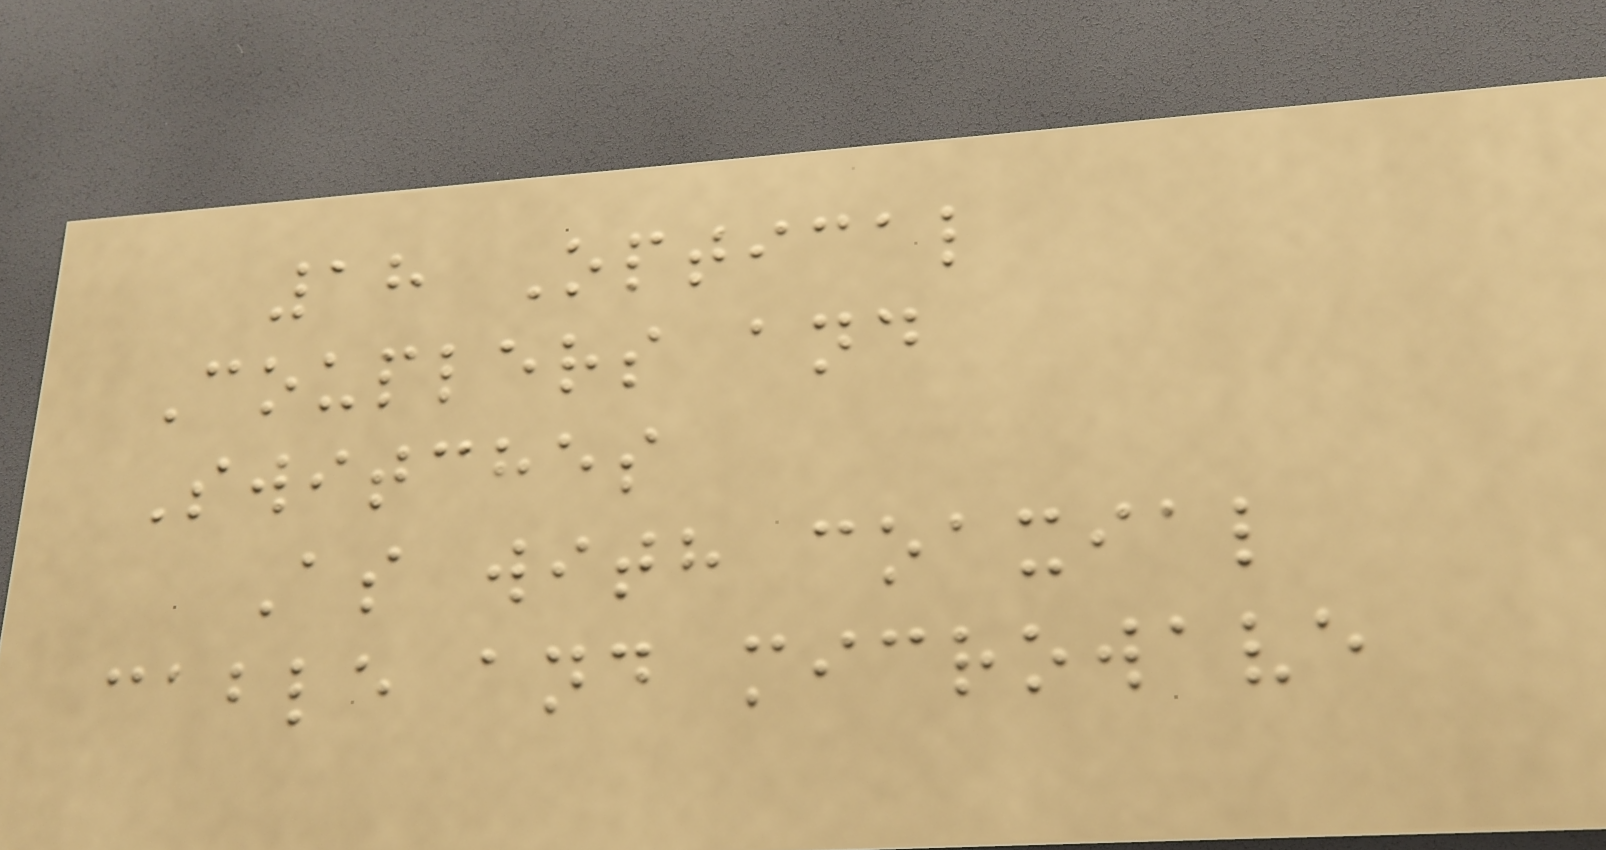18 Optical
Couplers and
Switches
As with coaxial
cable and microwave
